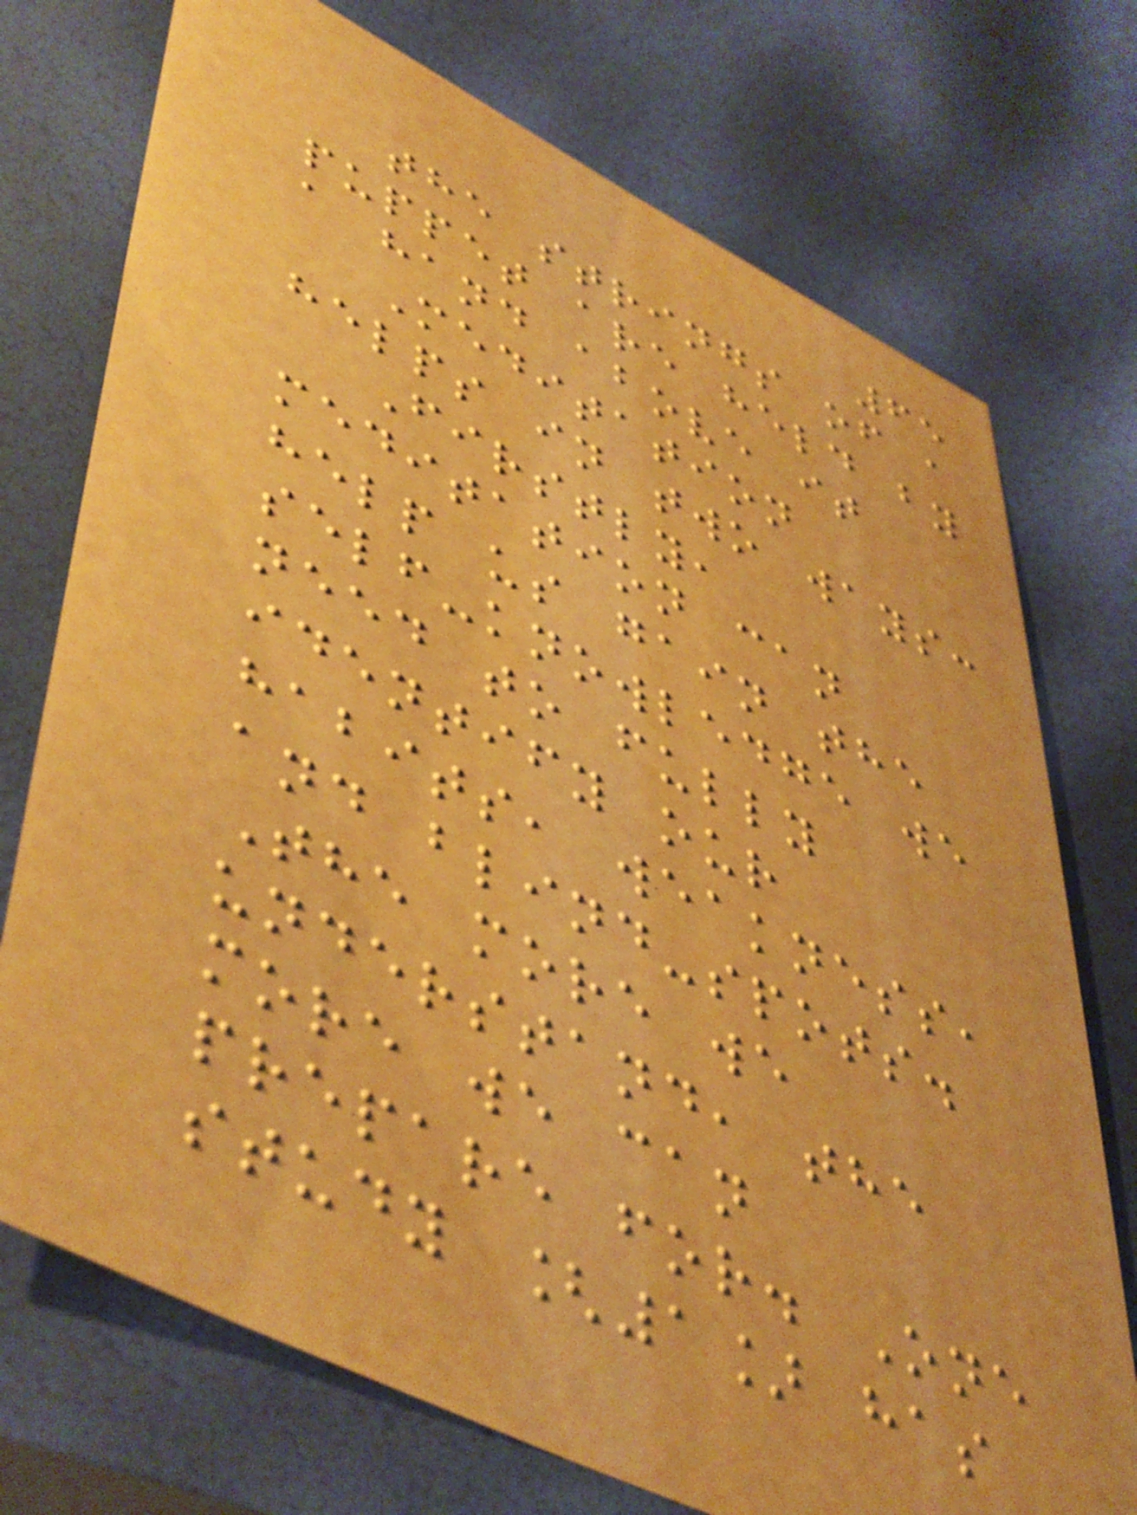65
the strings of a
puppet are held by
a hand above it
Meditation
helps in two ways:
Firstly,
meditation can
help us gain the
self-knowledge we
need to fully
identify our
habits, weakness,
and blind-spots.
The more we
understand, the
more we can
prepare for. One
study [1] has
